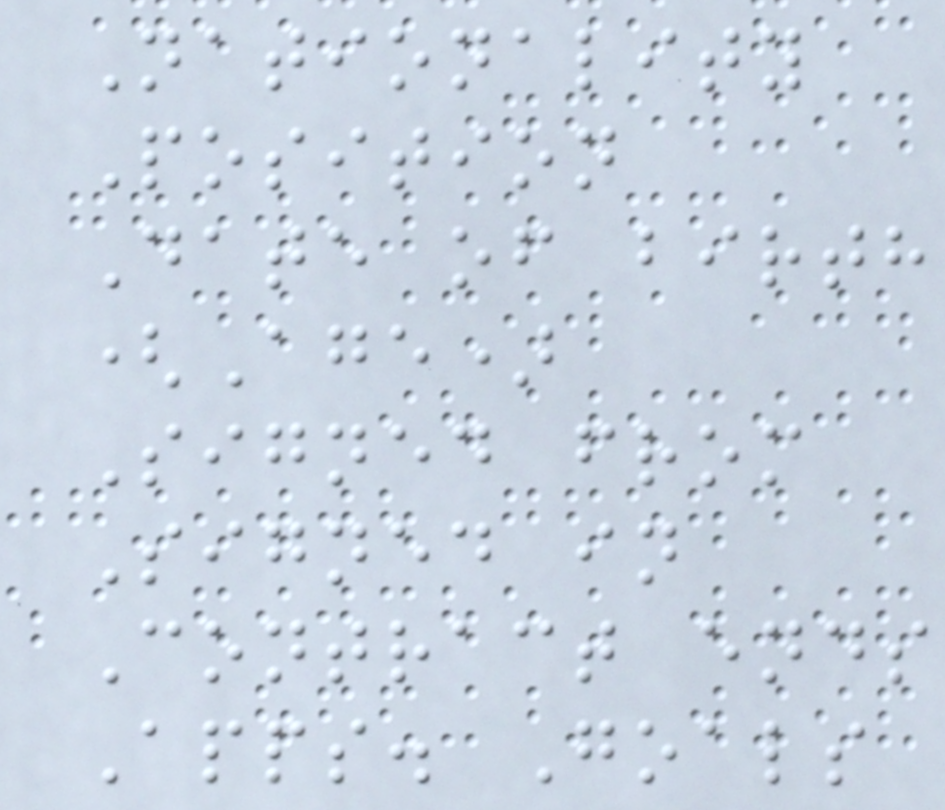Nationality
Position
Date of birth
(Age)
Signed from
Signed in
Contract ends
Apps. Goals
